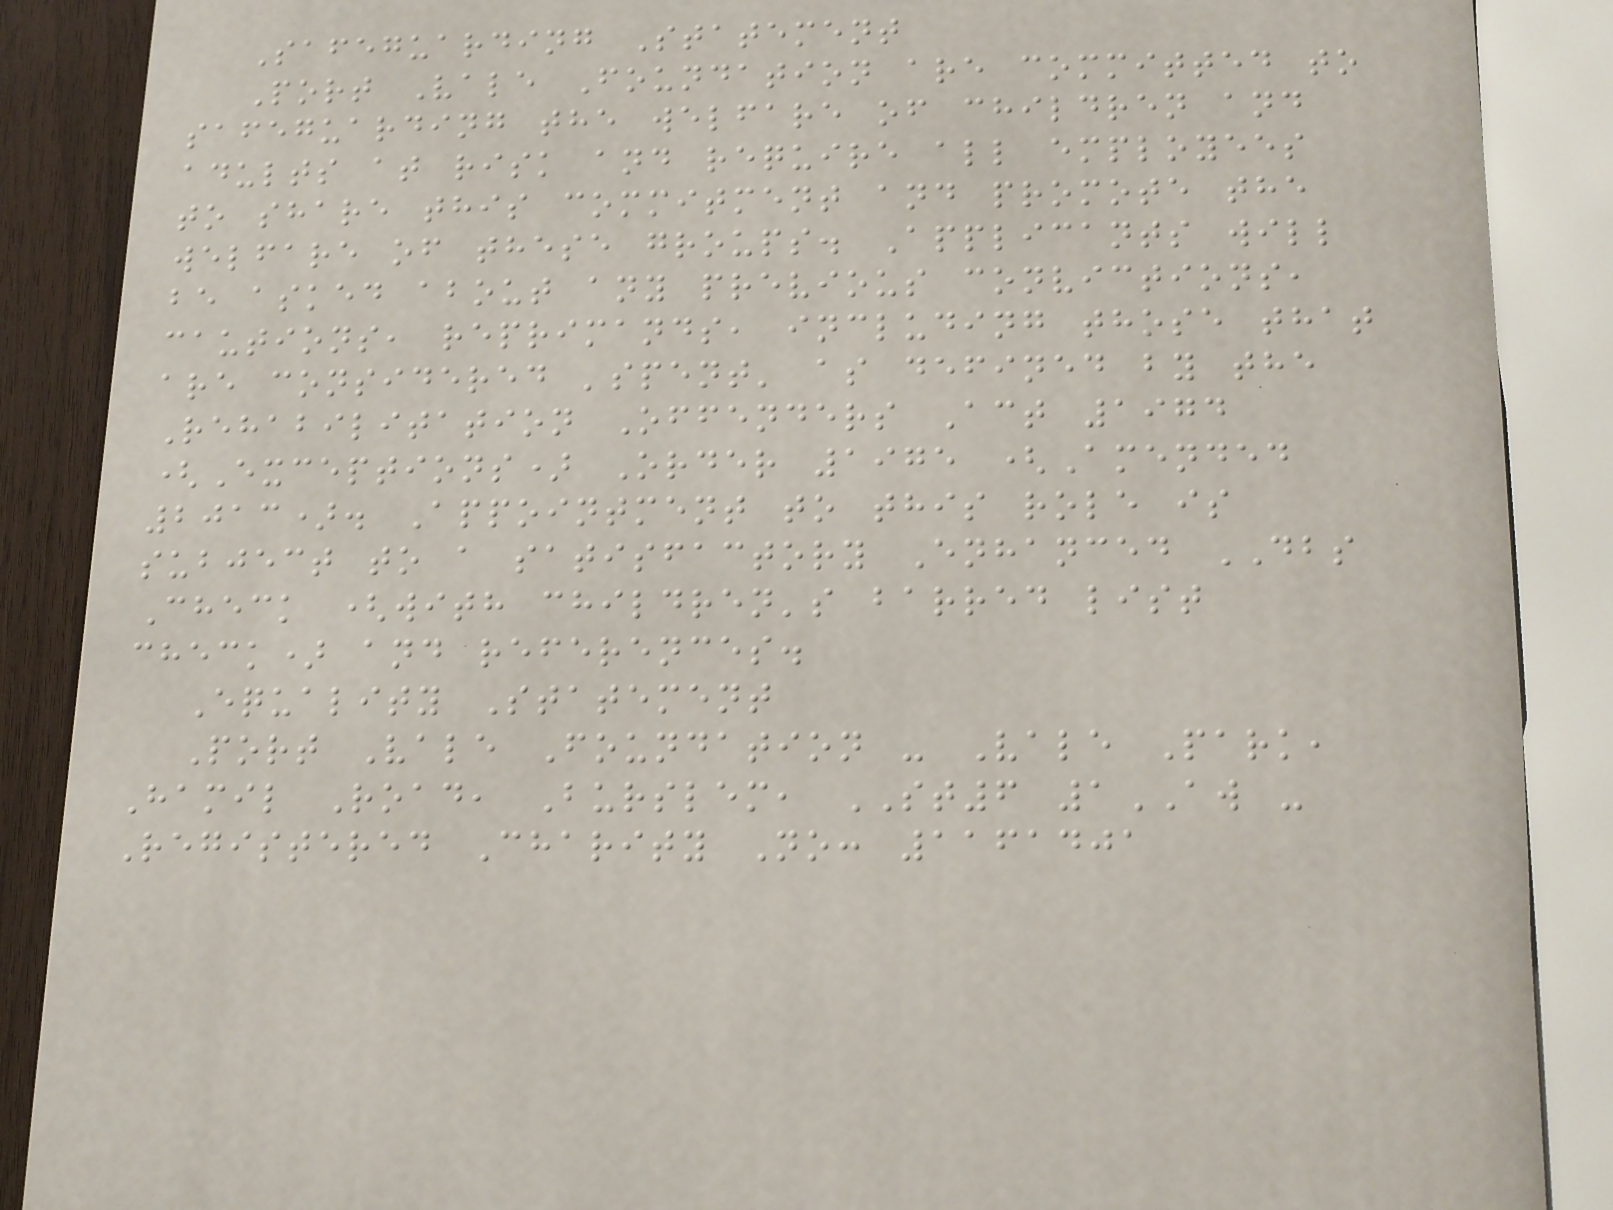Safeguarding Statement
Port Vale Foundation are committed to
safeguarding the welfare of children and
adults at risk and require all employees
to share this commitment and promote the
welfare of these groups. Applicants will
be asked about any previous convictions,
cautions, reprimands, including those that
are considered 'spent' as defined by the
Rehabilitation Offenders Act 1974
(Exceptions) Order 1975 (Amended
2013). Appointment to this role is
subject to a satisfactory Enhanced DBS
Check (with children's barred list
check) and references.
Equality Statement
Port Vale Foundation - Vale Park,
Hamil Road, Burslem, ST6 1AW -
Registered Charity No: 1161401
